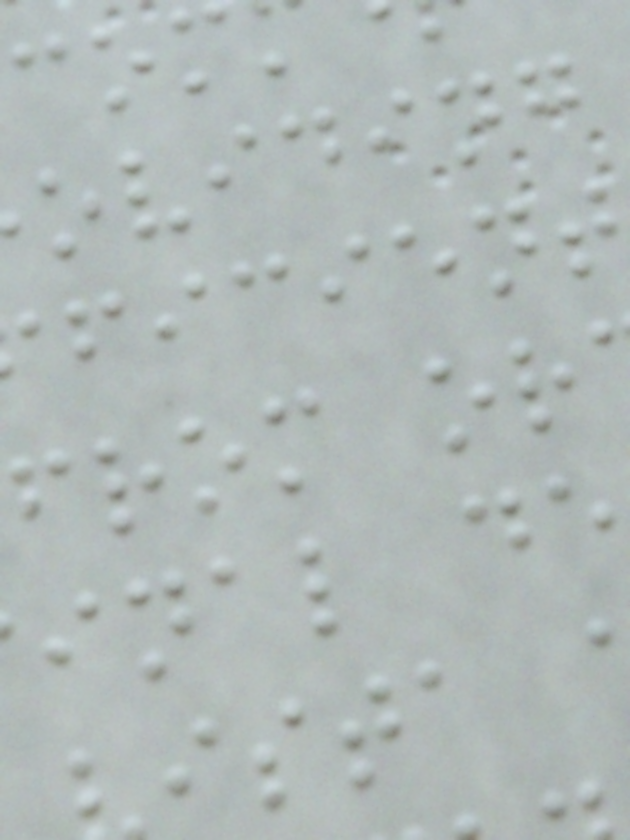oviding
ficient
from or
inal de
